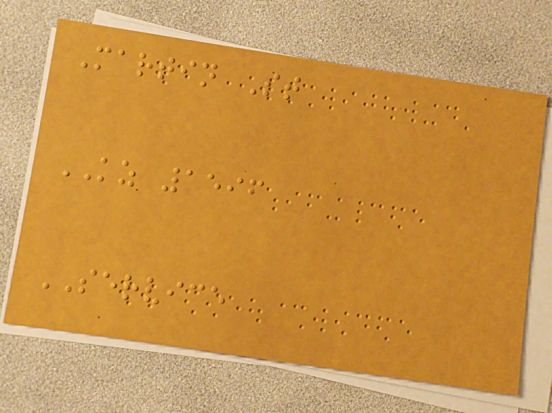Martin St
KZ 1596
SERVICE
